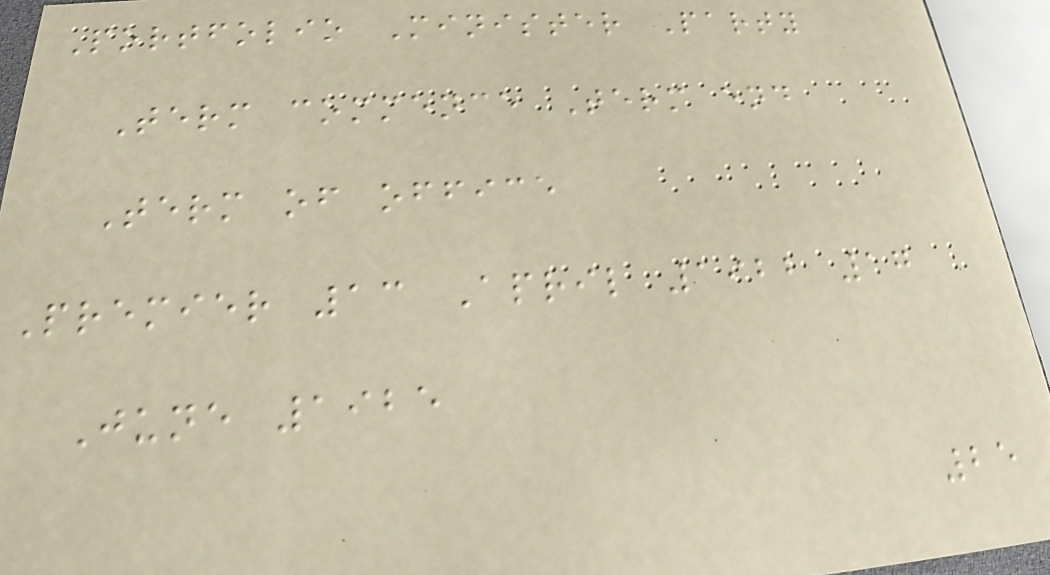Portfolio Minister Party
Term commence Term end
Term of office
Premier 13 April 1922 17
June 1925
25
